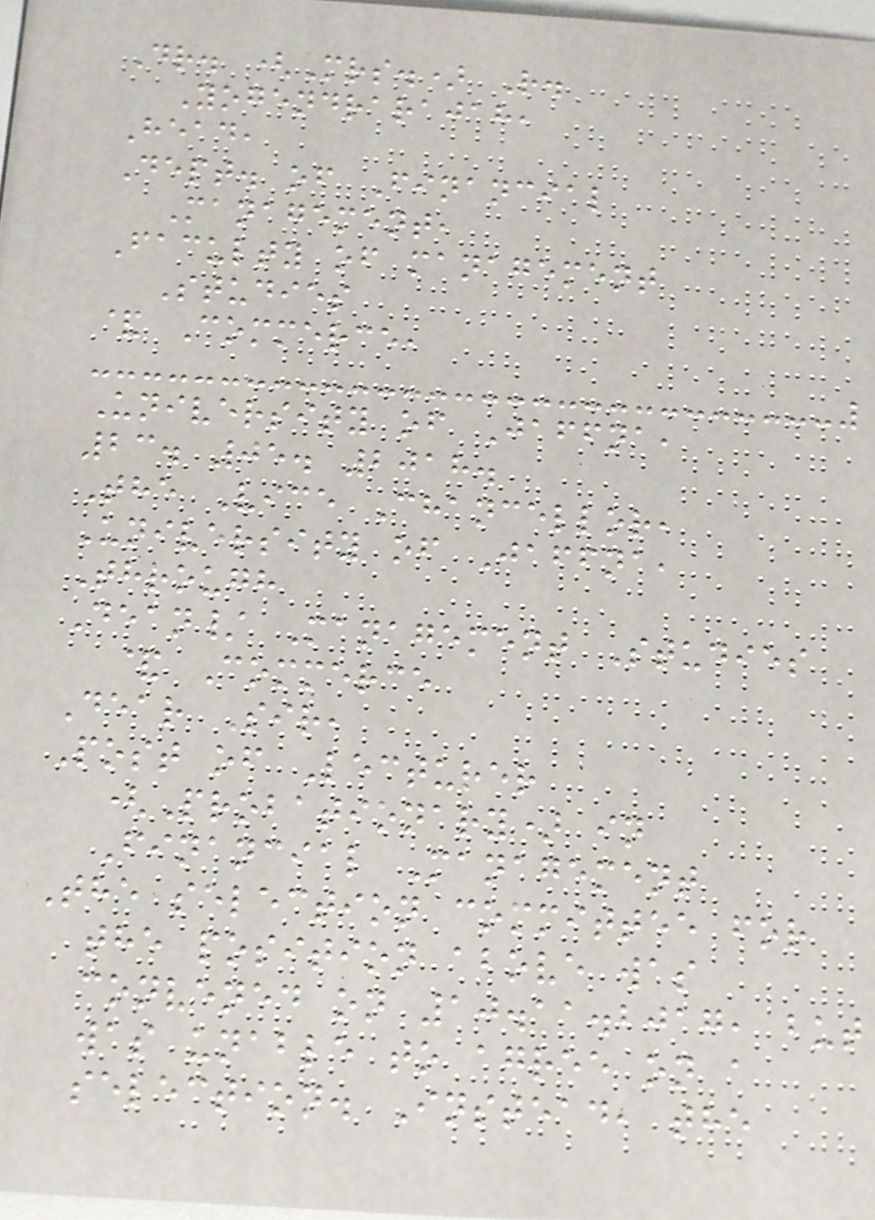Dr. (Mrs.) R.
Yogendrarajah,
Head,
Dept. of Financial
Management,
Faculty of management
Studies
& Commerce,
University of Jaffna,
23. 05. 2018.
The Vice Chancellor,
University of Jaffna,
Through
Dean/ Management Studies
& Commerce
Dear Sir,
Post of Lecturer
(Probationary) in
Financial Management
The selection committee for
the position above was
convened on 10.11.2017, but
was unable to agree on a
selection. Instead, the
